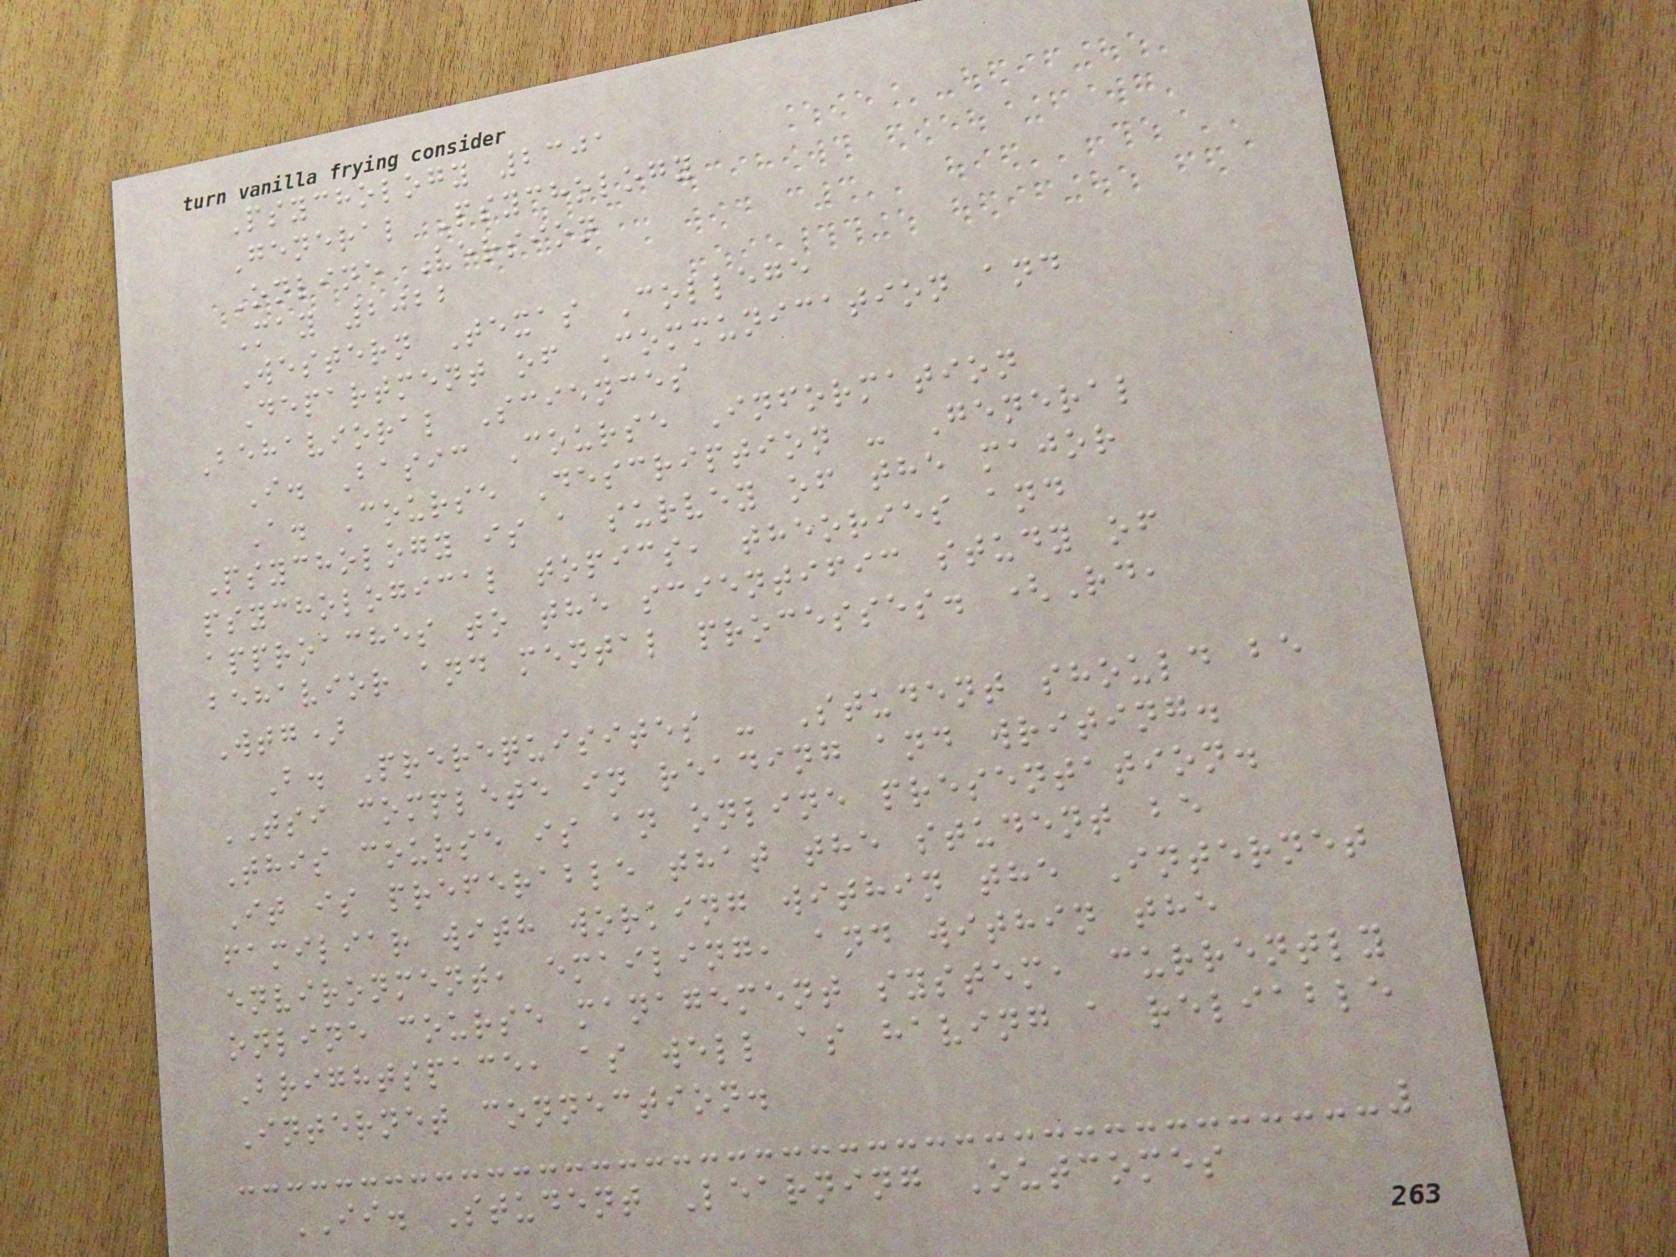Psychology 2301
General Psychology
Online Version
May 2022
Western Texas College
Department of Communication and
Behavioral Sciences
I. Basic Course Information
A. Course Description - General
Psychology is a survey of the major
psychological topics, theories and
approaches to the scientific study of
behavior and mental processes. (Rd,
Wtg)
B. Prerequisites - Student should be
TSI complete in reading and writing.
This course is an online presentation.
It is preferable that the student be
familiar with working within the Internet
environment, emailing, and within the
online course management system, currently
Brightspace, as well as having a reliable
Internet connection.
II. Student Learning Outcomes
